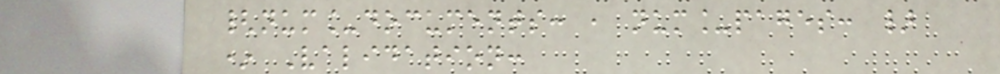{num_documents: , num_pages: }
* Validation:
